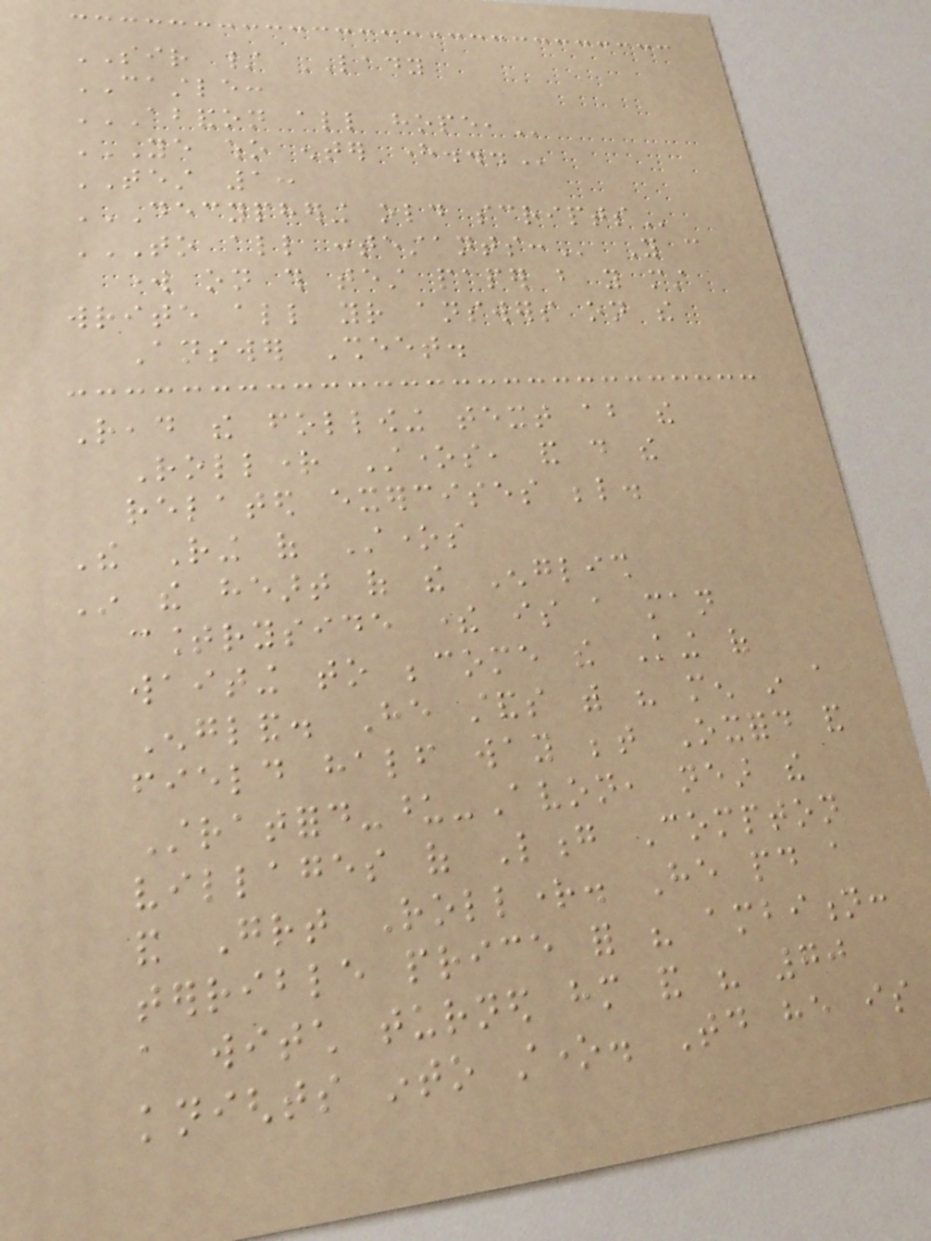SIR / LADY
CASTLE:
ABANDON ALL HOPE,
YE WHO ENTER HERE...
TEST 1:
DECYPHERING OLD SCRIPTS
TO ALL CONTESTANTS: You can
work on this test paper but you must
write all your answers on the
Answer Sheet.
Read the following text about the
Rollright Stones, and do the
related exercises below.
The Ring of Stones
In the heart of the English
countryside there is a man
waiting to become the King of
England. He stands with his men in a
field half way between Oxford and
Stratford-upon-Avon, near the
villages of Long Compton
and Great Rollright. He paid a
terrible price for his ambition:
a witch turned him and his 70
knights into stone. Today he is
